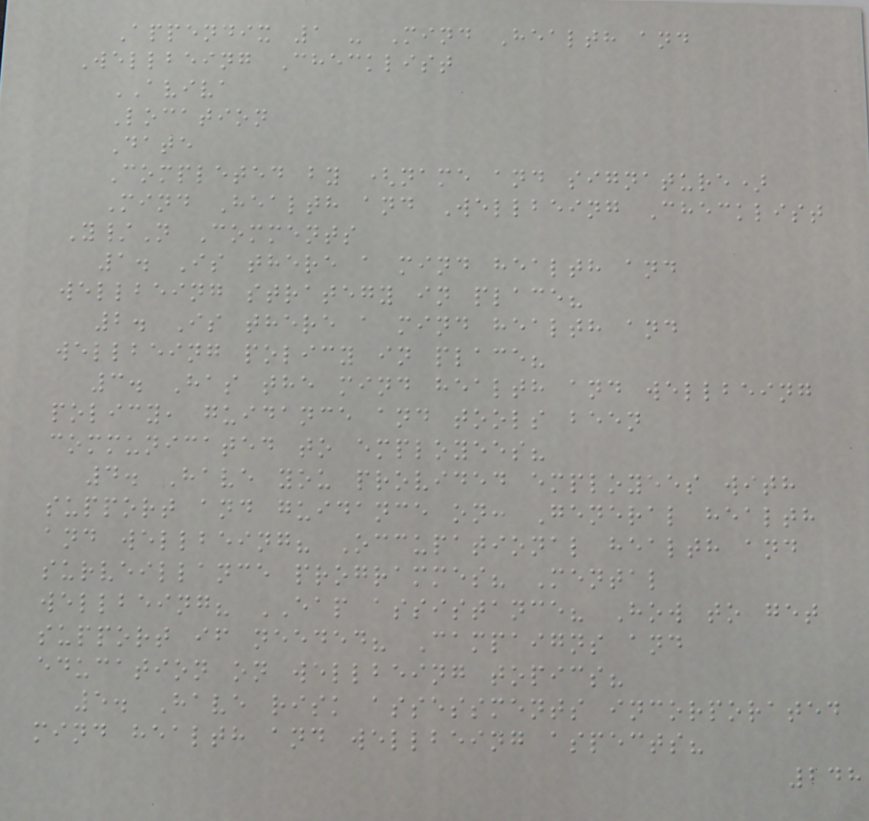Appendix 1 - Mind Health and
Wellbeing Checklist
AVIVA
Location
Date
Completed by (name and signature)
Mind Health and Wellbeing Checklist
Y/N Comments
1. Is there a mind health and
wellbeing strategy in place?
2. Is there a mind health and
wellbeing policy in place?
3. Has the mind health and wellbeing
policy, guidance and tools been
communicated to employees?
4. Have you provided employees with
support and guidance on: General health
and wellbeing? Occupational health and
surveillance programmes? Mental
wellbeing? EAP assistance? How to get
support if needed? Campaigns and
education on wellbeing topics?
5. Have risk assessments incorporated
mind health and wellbeing aspects?
248
